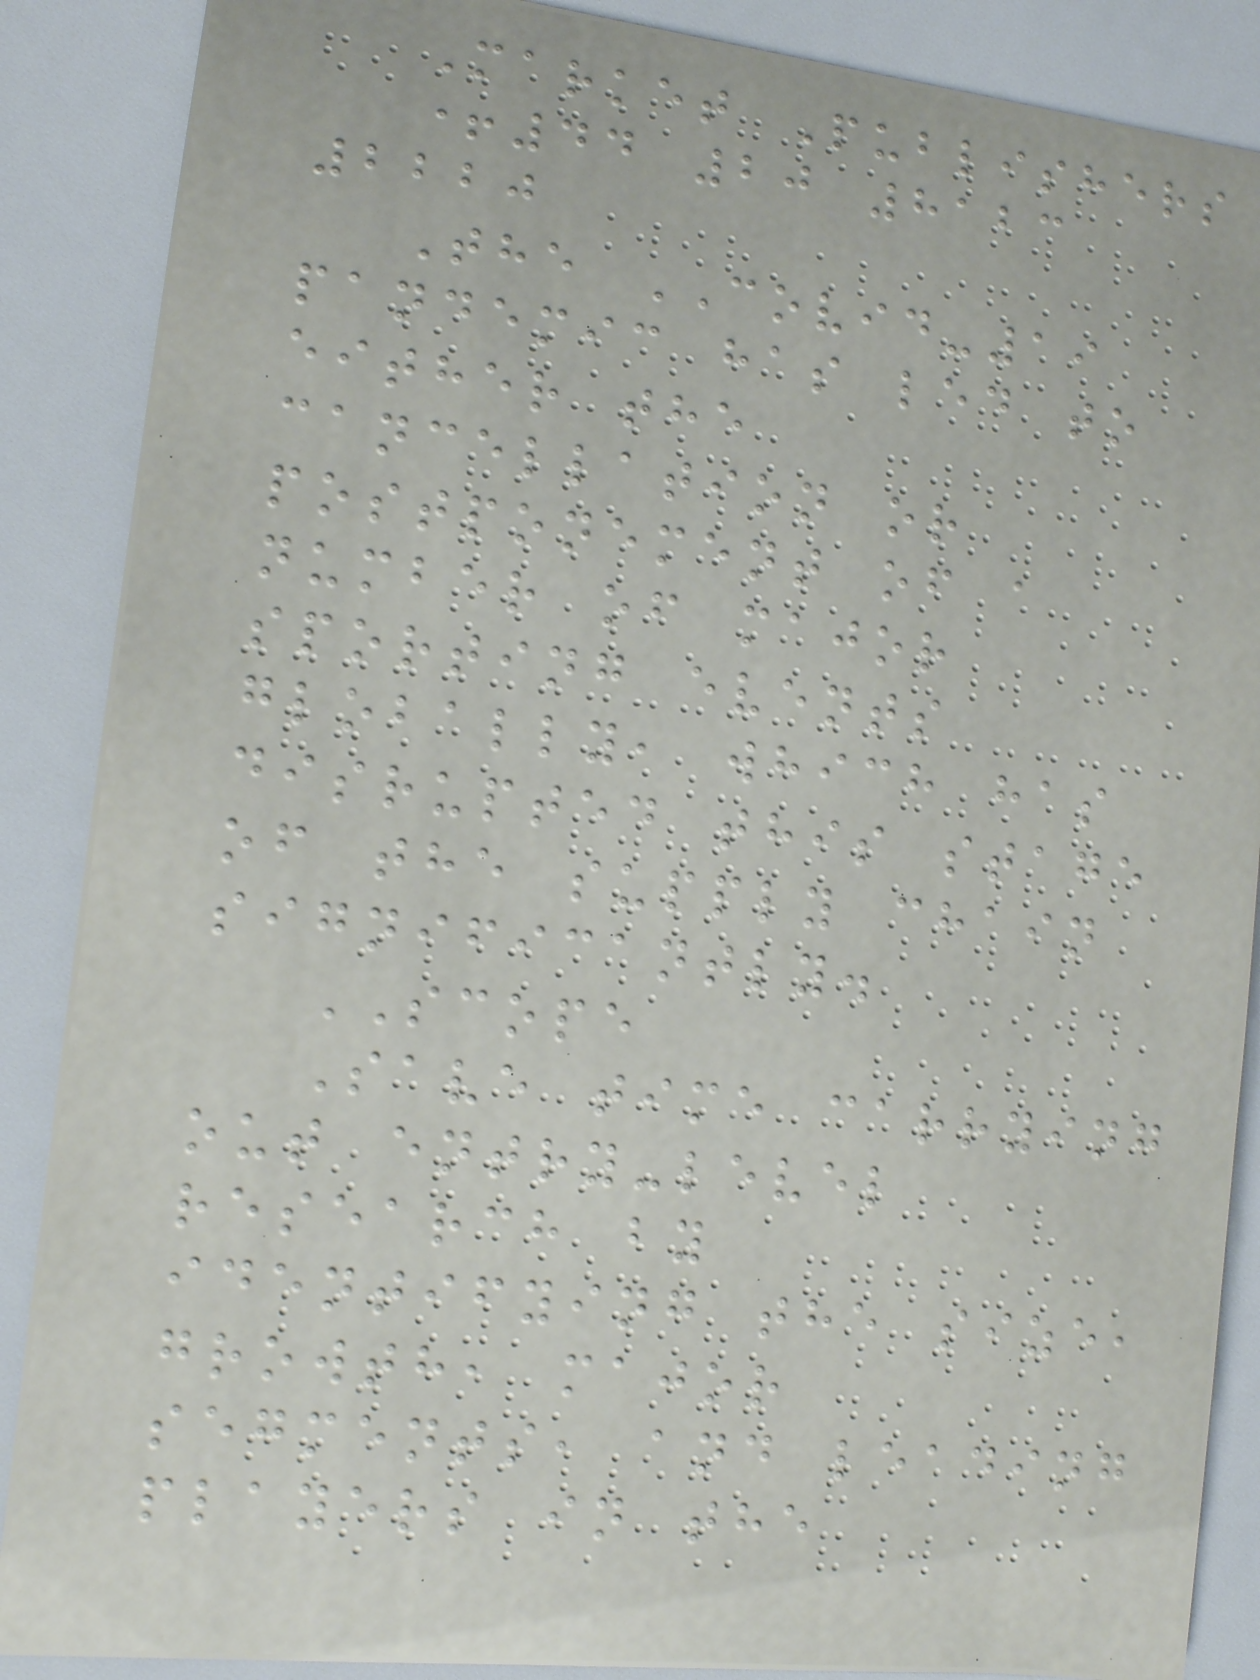Market Publishers
+44 20 8123
2220
The COVID-19
pandemic has led to
either the
cancellation or
postponement of a
number of major
sporting events
globally, which has
disrupted this stage
of the supply chain
significantly.
SCOPE
Save time carrying
out entry-level
research by
identifying the size,
growth, major
segments, and leading
players in the
